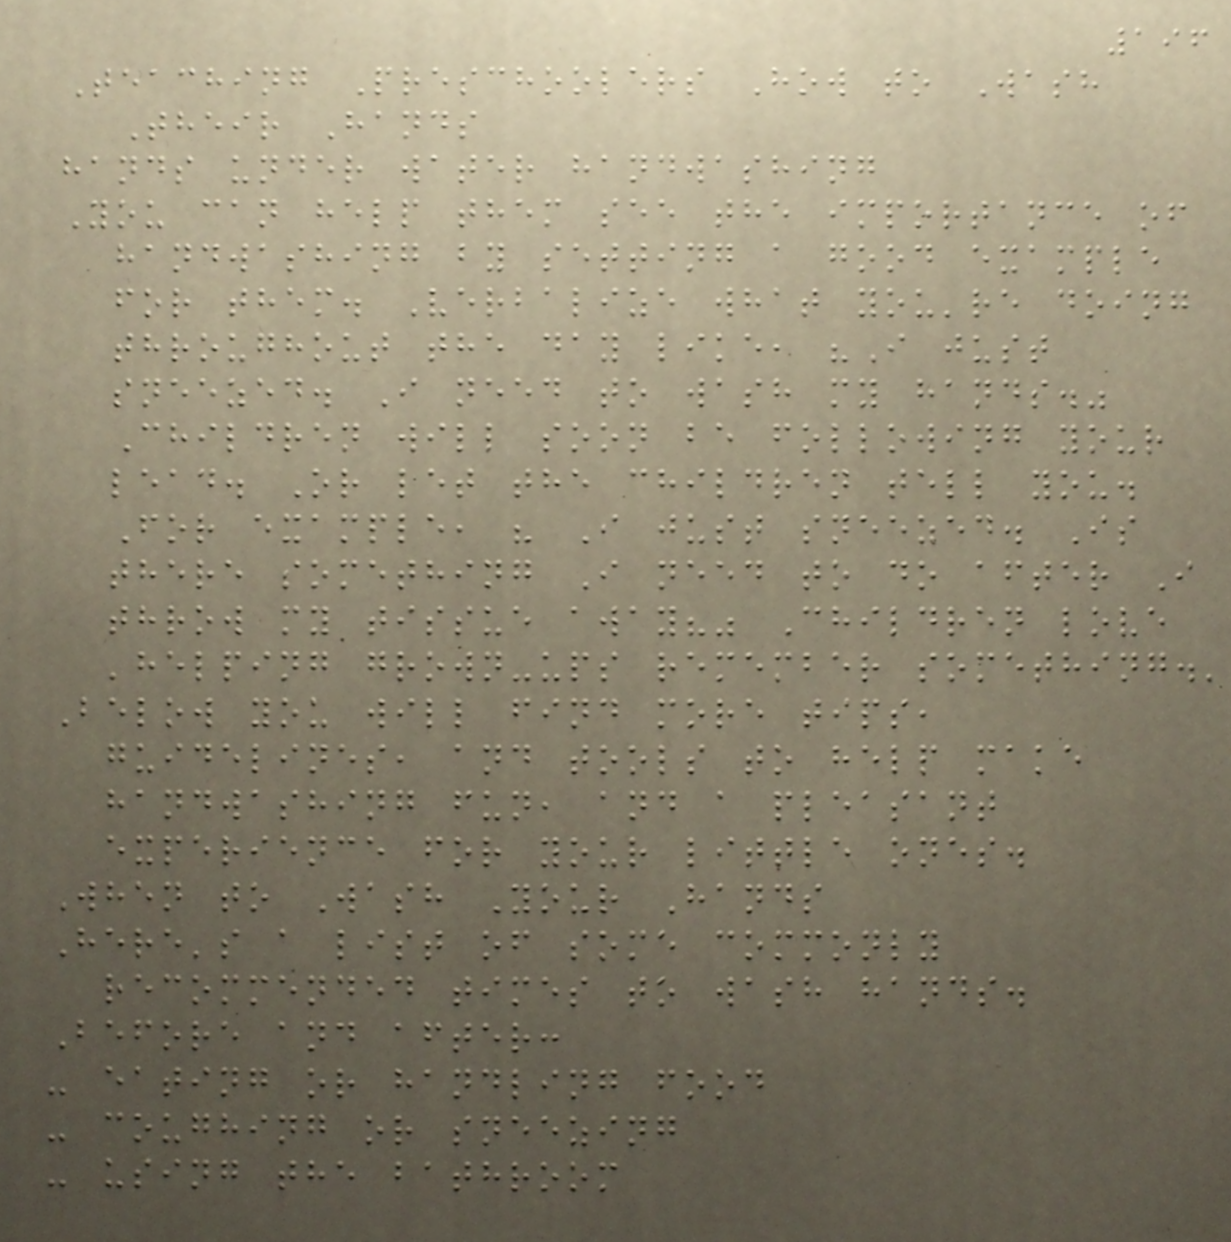196
Teaching Preschoolers How to Wash
Their Hands
hands under water handwashing
You can help them see the importance of
handwashing by setting a good example
for them. Verbalize what you're doing
throughout the day like, "I just
sneezed. I need to wash my hands."
Children will soon be following your
lead. Or let the children tell you.
For example, " I just sneezed. Is
there something I need to do after I
throw my tissue away?" Children love
'helping grown-ups remember something.'
Below you will find more tips,
guidelines, and tools to help make
handwashing fun, and a pleasant
experience for your little ones.
When to Wash Your Hands
Here's a list of some commonly
recommended times to wash hands.
Before and after:
- eating or handling food
- coughing or sneezing
- using the bathroom
